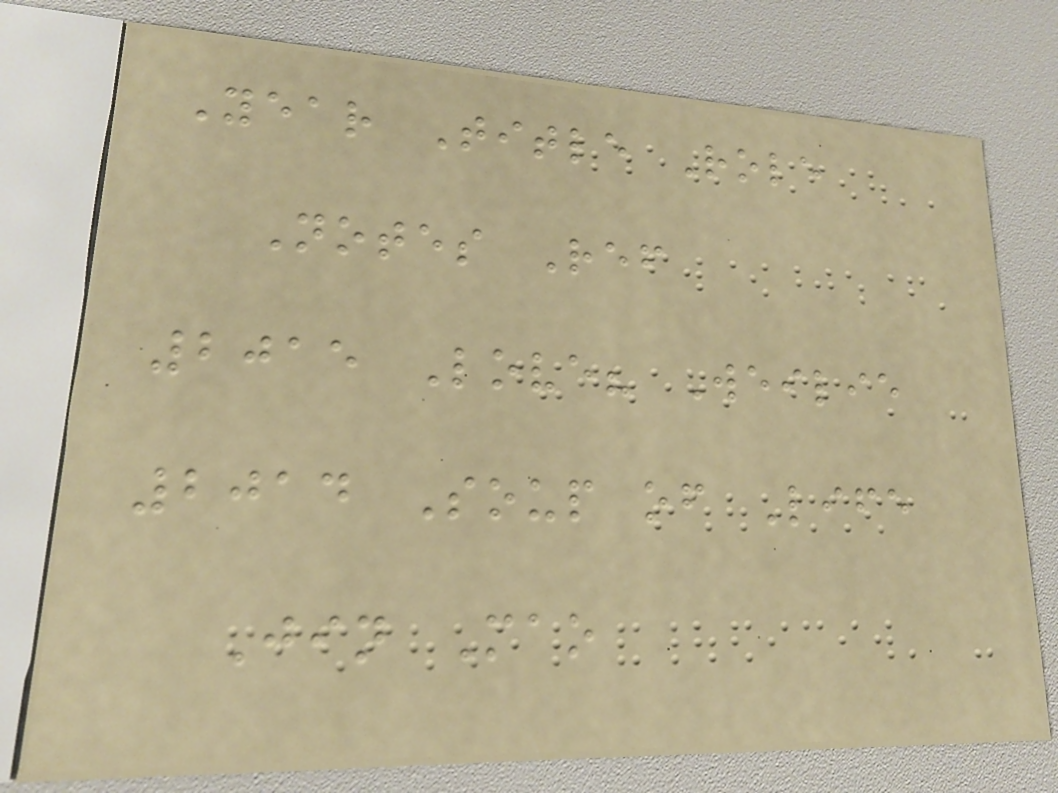Year Title Role
Notes Ref
2015 Love? Weilie
2014 Soup of Life
Jin Mao
